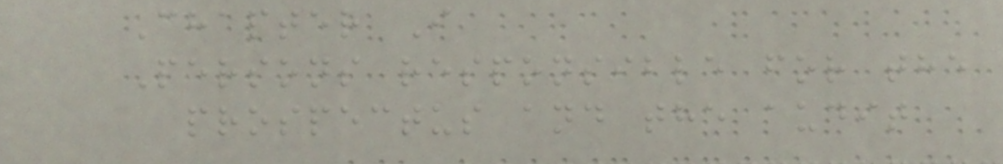Chapter I
Persons responsible for the
prospectus and the audit
